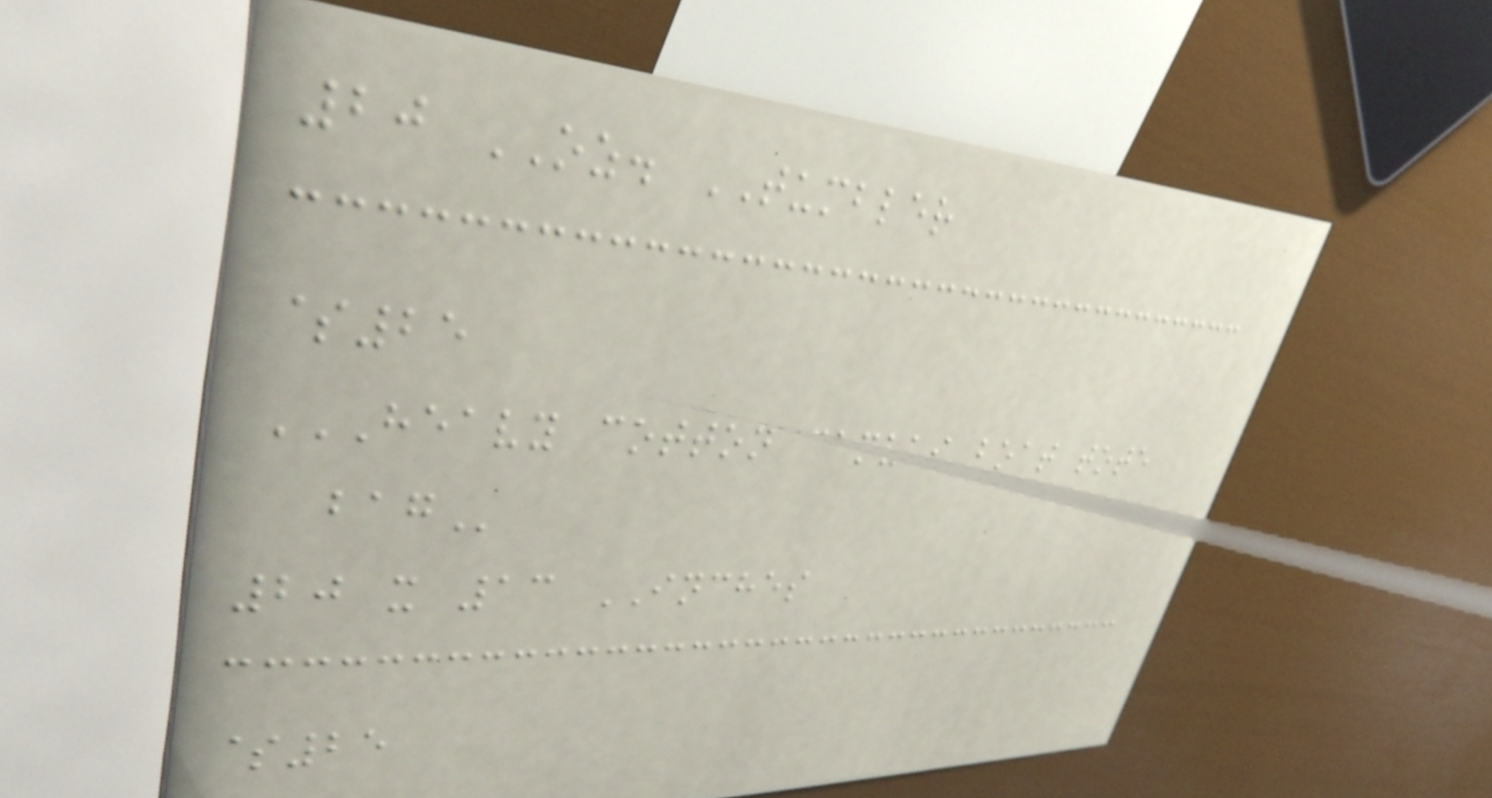20 OZ. TUMBLER
$25
HEAVY COTTON CANVAS BOAT TOTE
BAG
20 x 13 INCHES
$25
